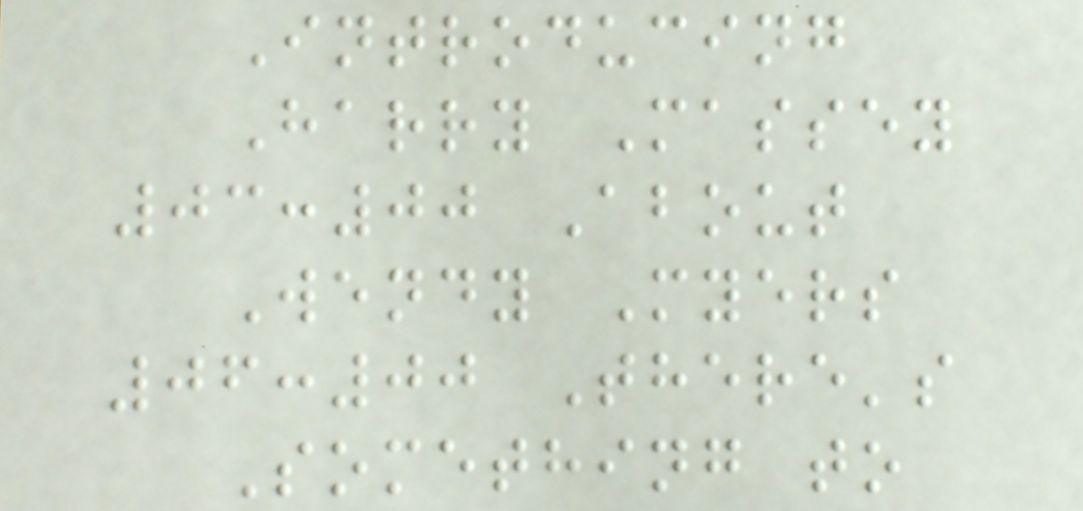Introducing
Harry Massey
03:00 About
Wendy Myers
06:00 There's
Something to
